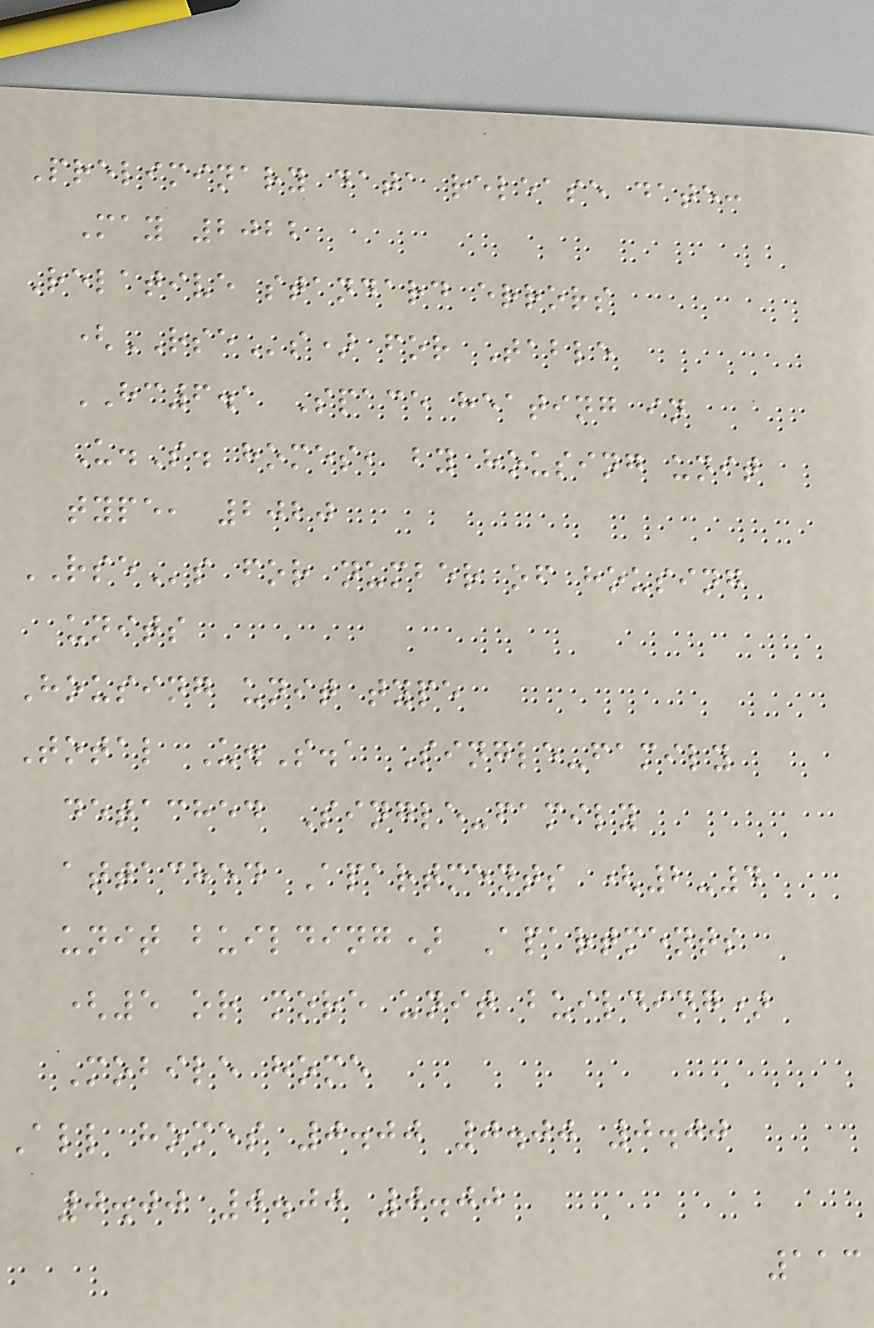Preliminary data release date:
May 2022
Relative standard errors
(RSEs) for Table
HC6.1 Space heating in
U.S. homes, by housing unit
type, 2020
RSEs for number of housing
units
Housing unit type
Total U.S.a Single-family
detached Single-family
attached Apartments (2-4
unit building) Apartments
(5 or more unit building)
Mobile home
All homes 0.00 0.00 0.00
0.00 0.00 0.00
113
